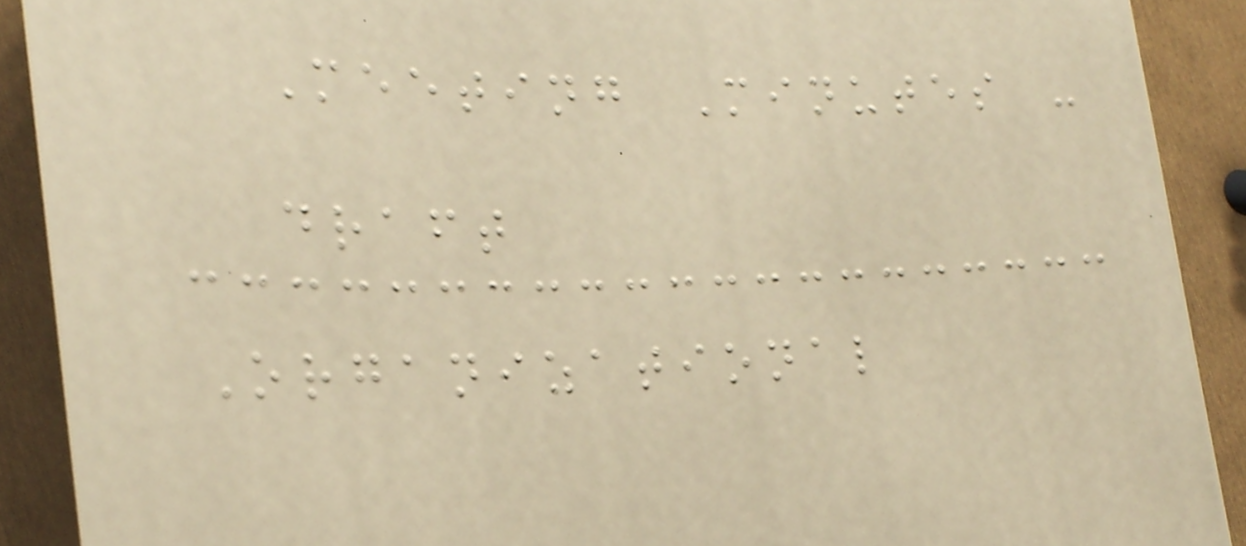Meeting Minutes -
draft
Organizational
